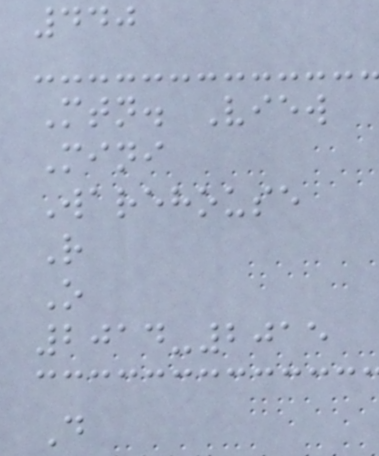440
Mtn. View
Mini
Warehouse
R
O
2014-2015
D
